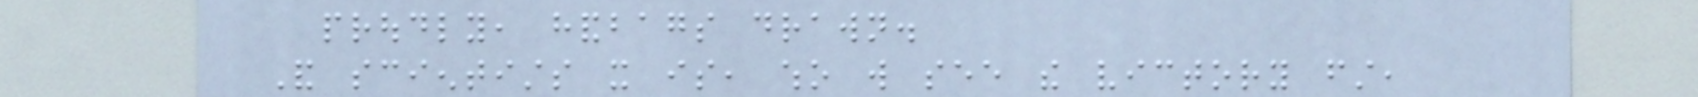proudly, handbags drawn.
And scientists it is, who will see the victory first,
